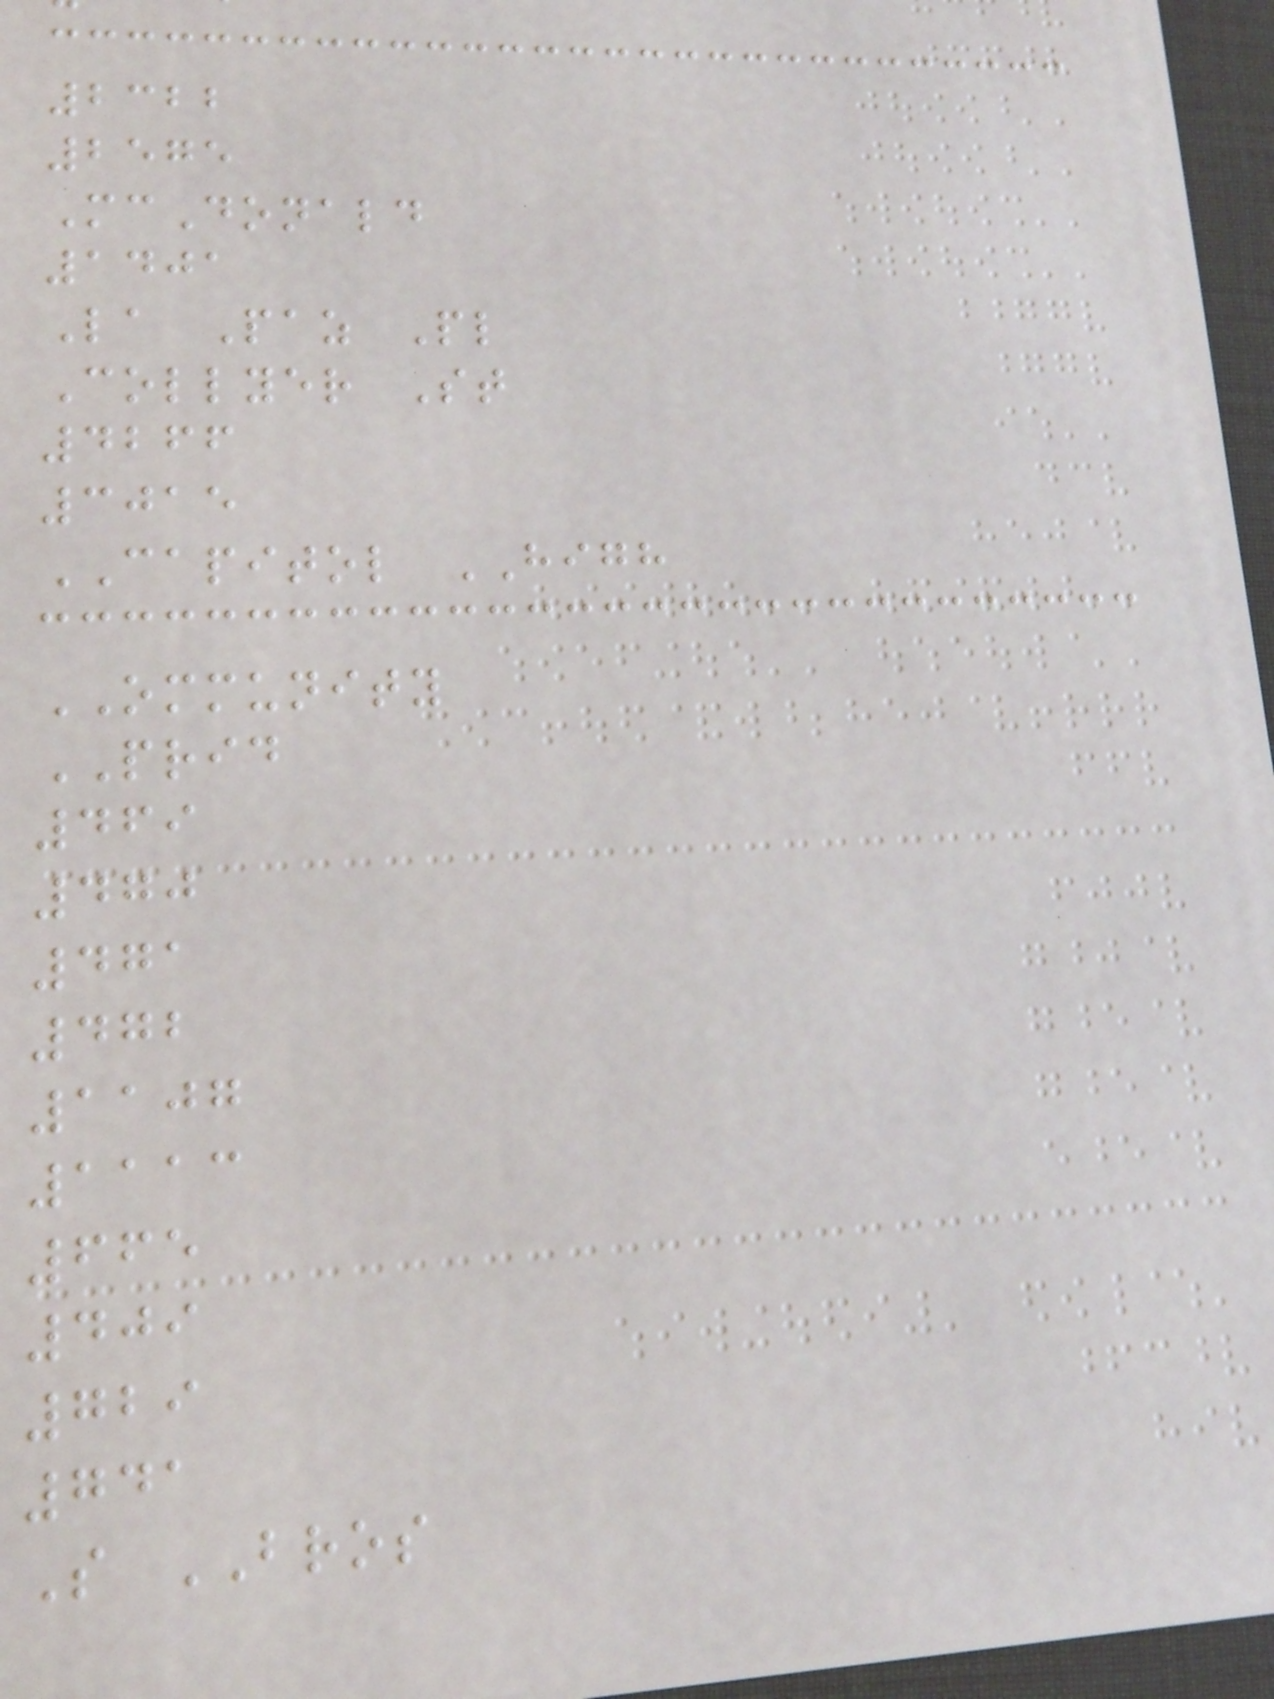2322
2575
McDonald
1401
La Paz Pl
Collyer St
4266
3015
CAPITOL HIGH
OMMUNITY
PRID
469
470
471
472
1107
1113
665
409
729
741
S BROS
